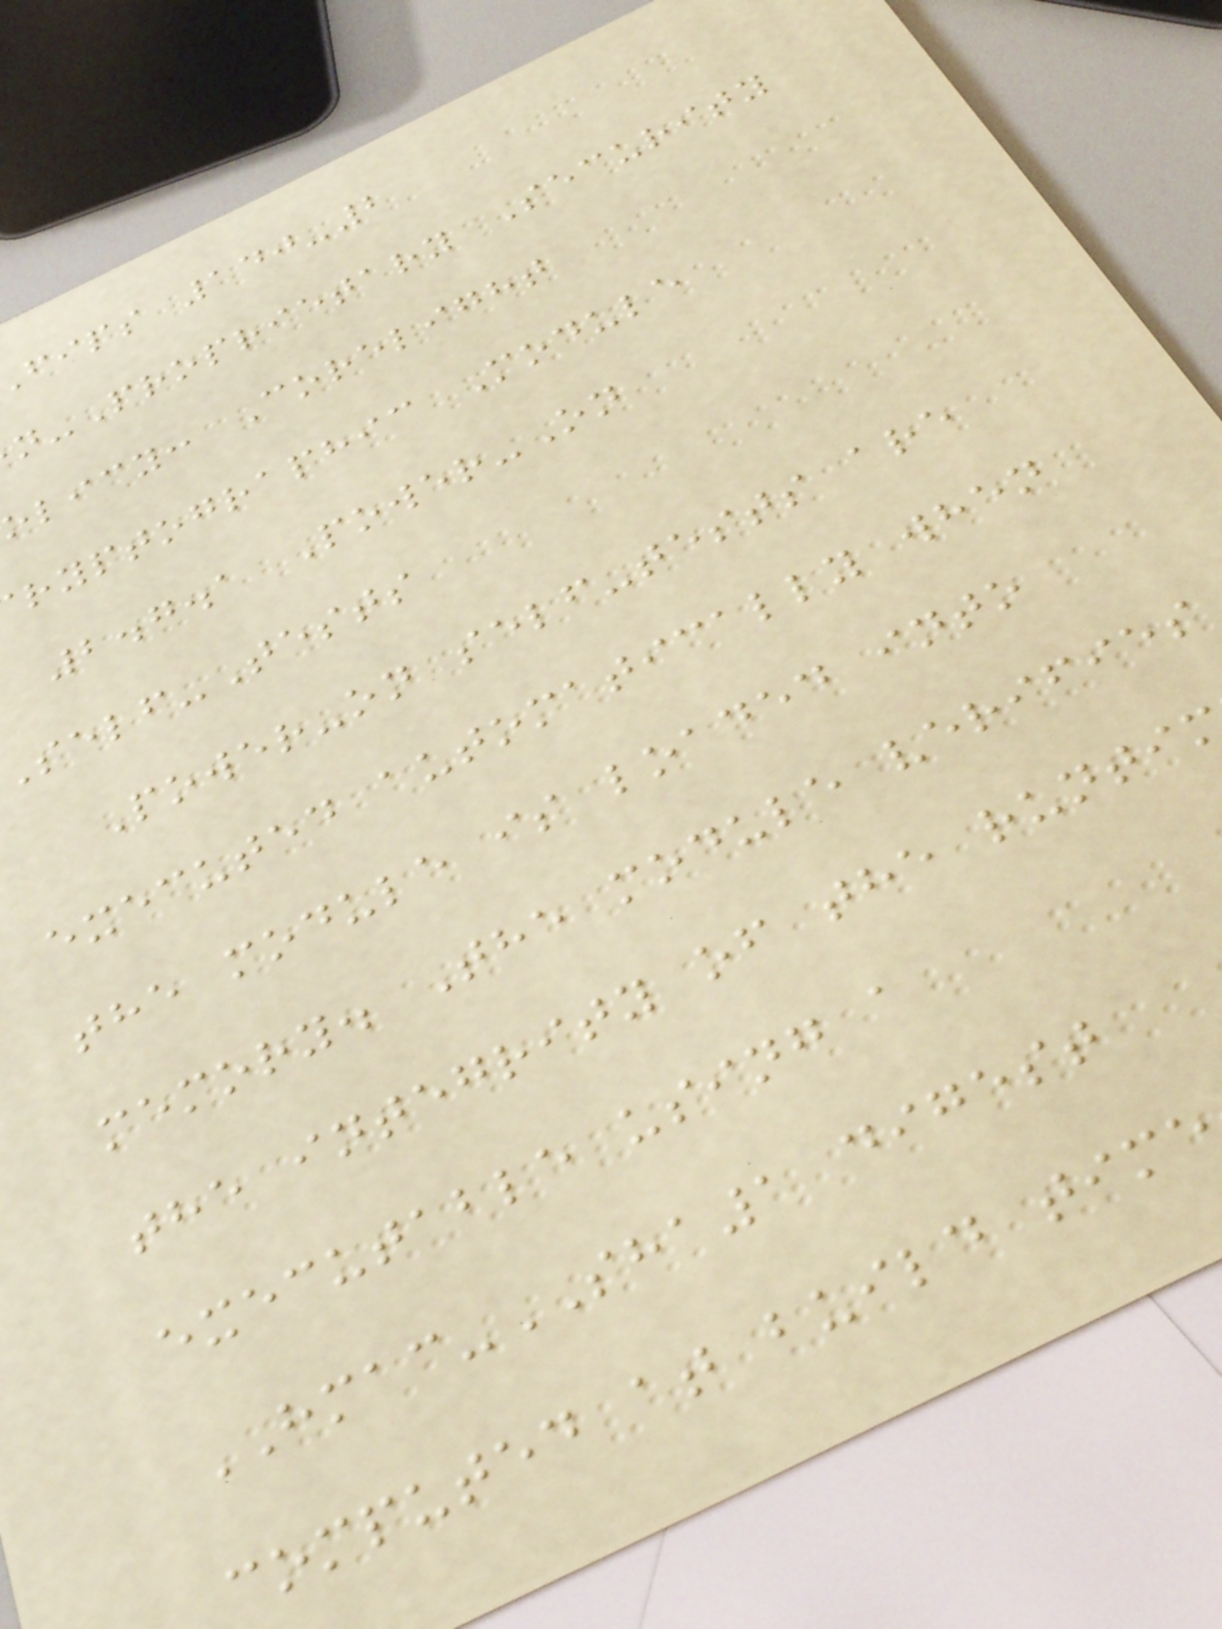fips 140-2
n-Proprietary Security
olicy: Corelight
ryptographic Module
2.7.1 Power-On
elf-Tests
Power-on self-tests are
executed automatically when
the module is loaded into
memory. The module verifies
the integrity of the runti
executable using a
HMAC-SHA1 digest
computed at build time
